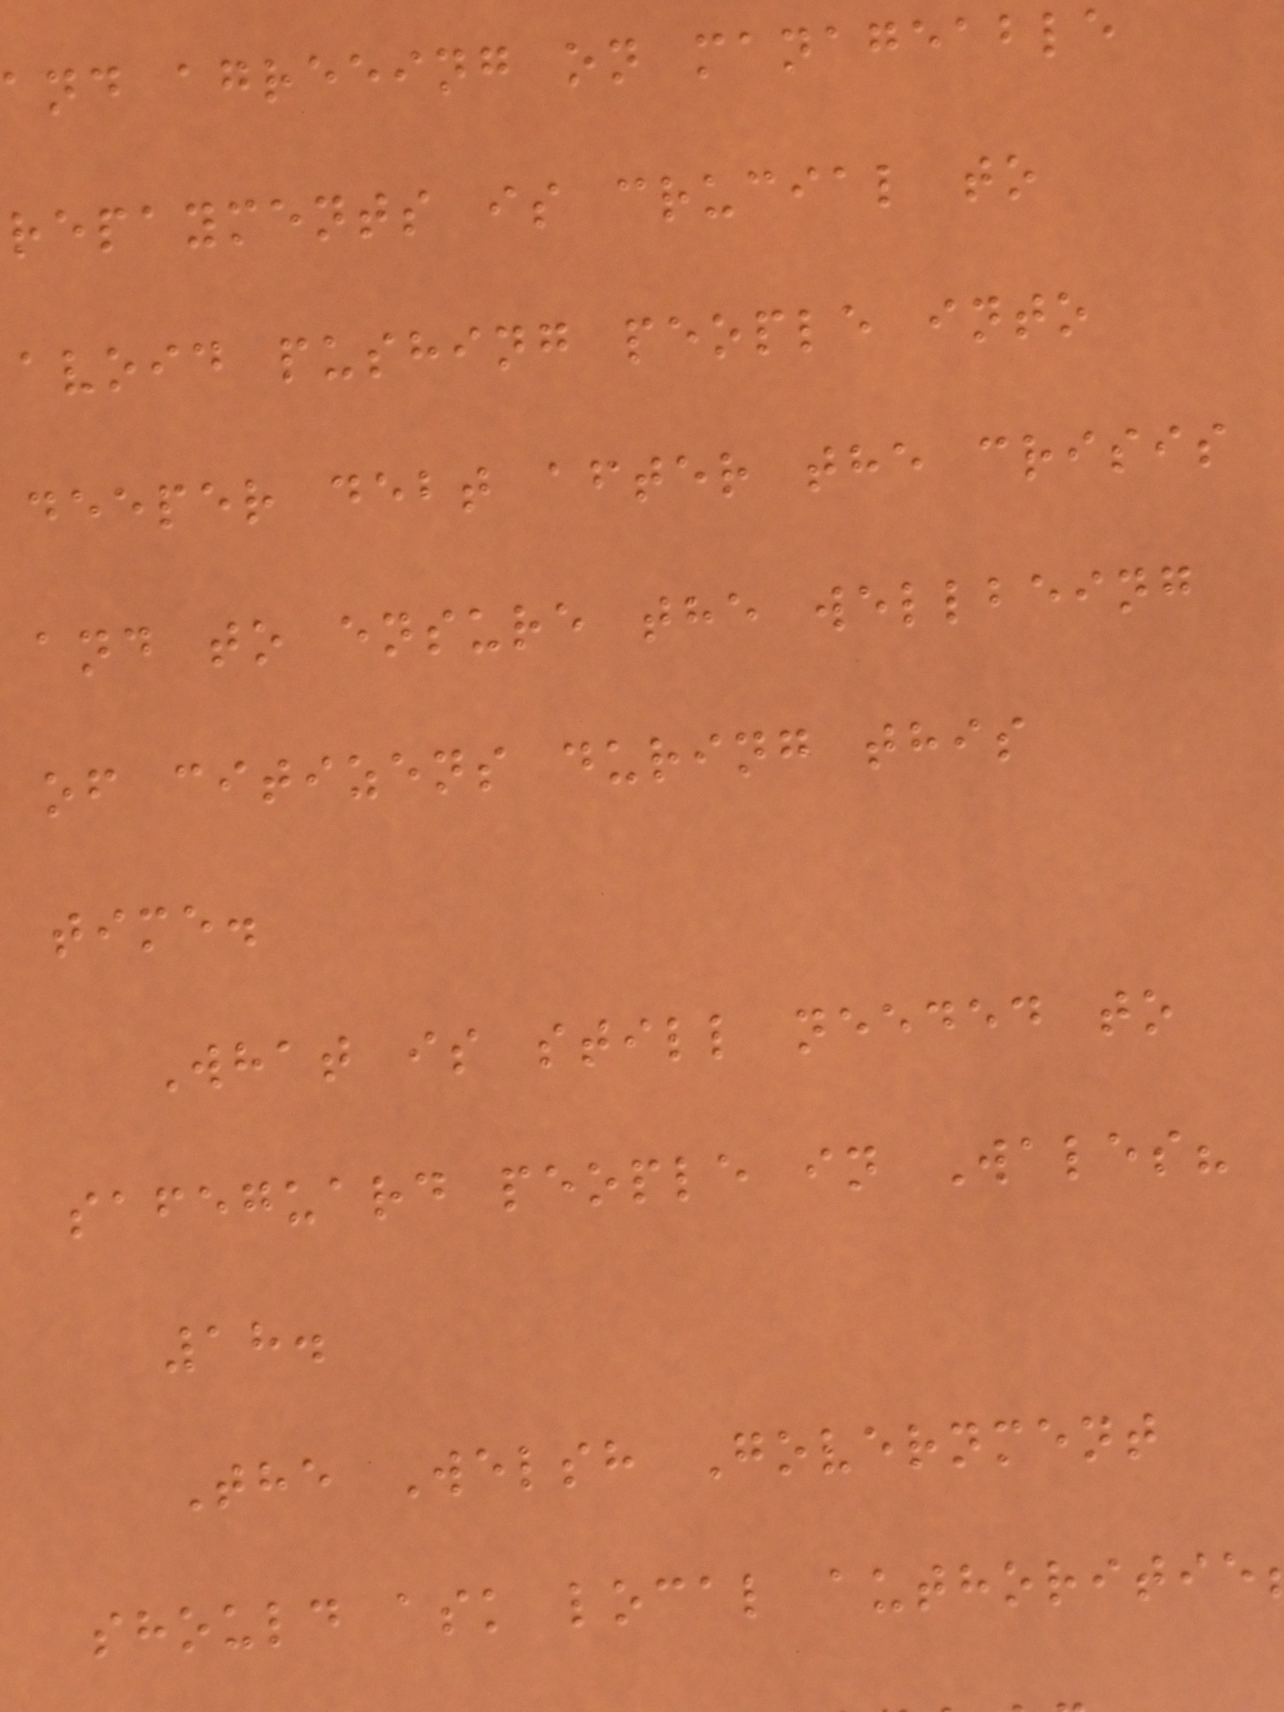and agreeing on manageable
repayments is crucial to
avoid pushing people into
deeper debt after the crisis
and to ensure the wellbeing
of citizens during this
time.
What is still needed to
safeguard people in Wales?
18.
The Welsh Government
should ask local authoritie
